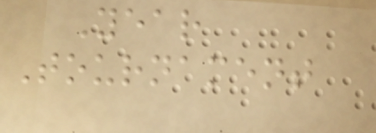Year
Tournament
